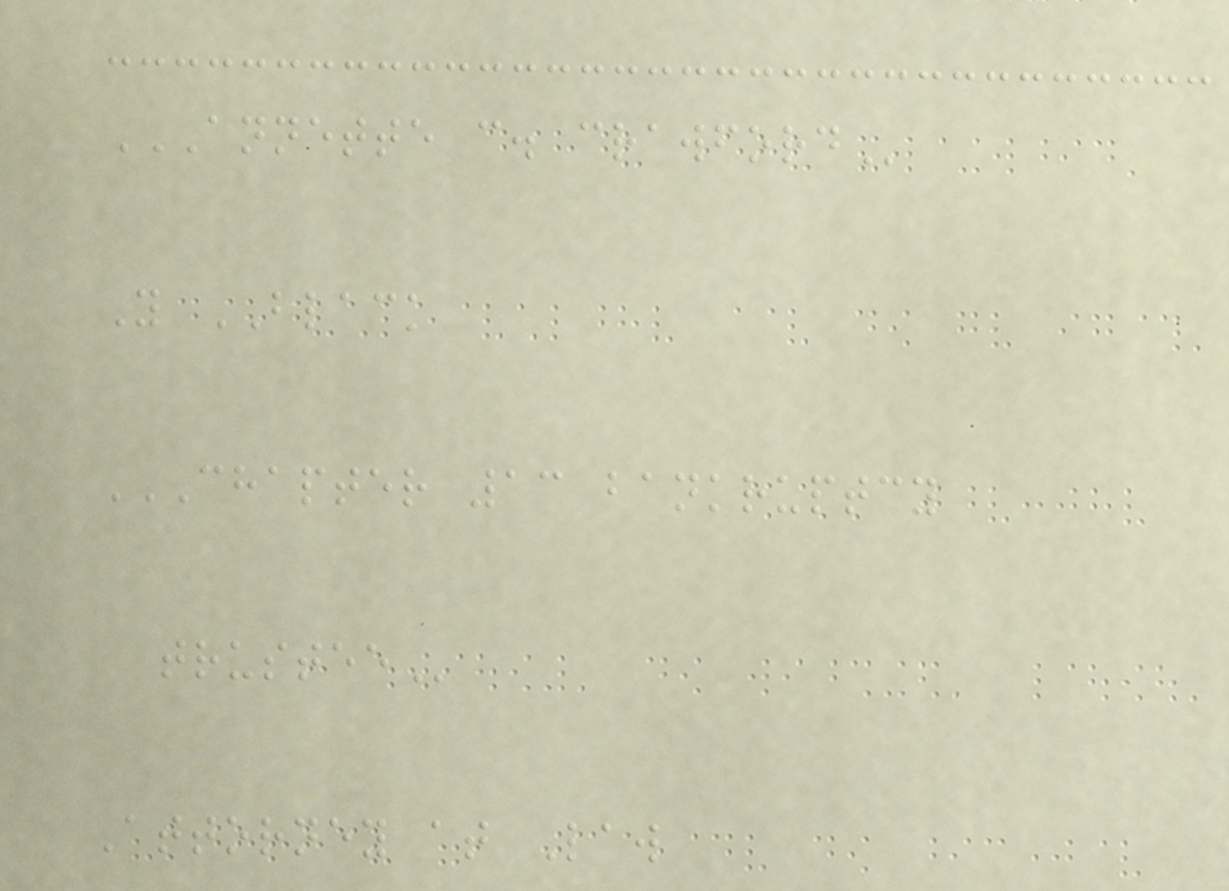ANNETTE C. CRAWFORD
Y BLACK
CHAPTER 13 BANKRUPTCY
TRUSTEE
Attorney at Law
